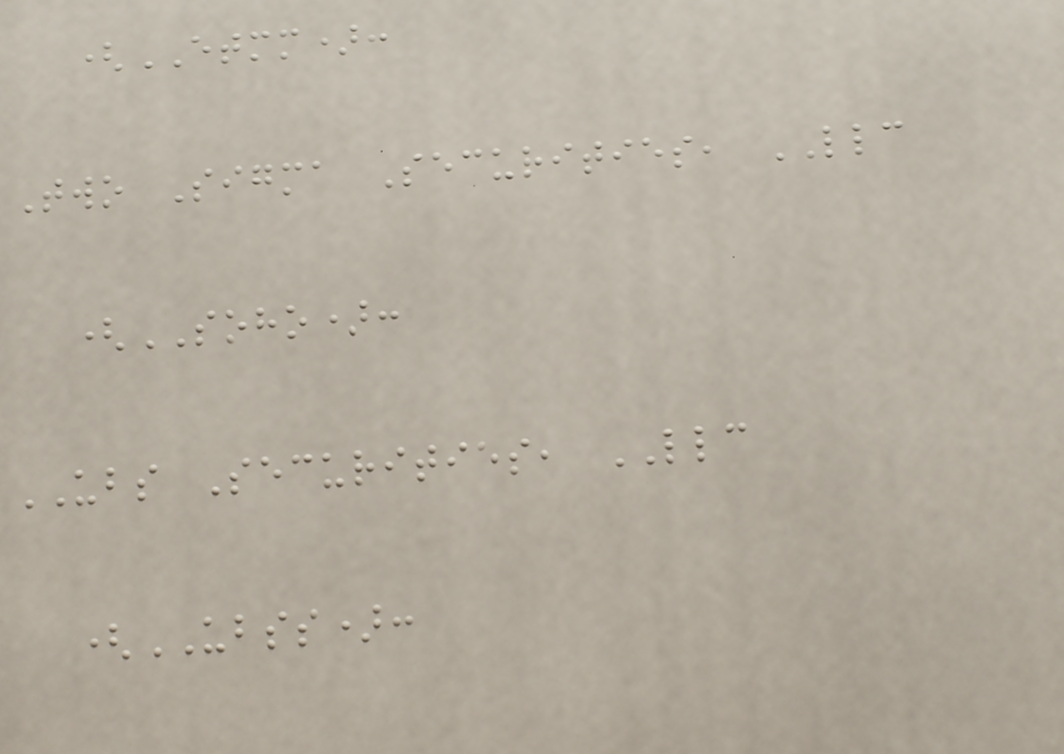(ETMM):
Two Sigma Securities, LLC
(SOHO):
UBS Securities, LLC
(UBSS):
